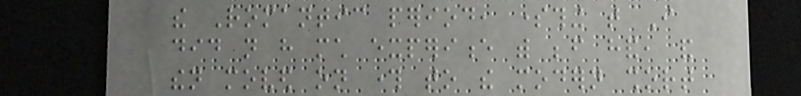the Romantic period, something that I
did not have much experience with before hand, and
then moved on through to the modern short
